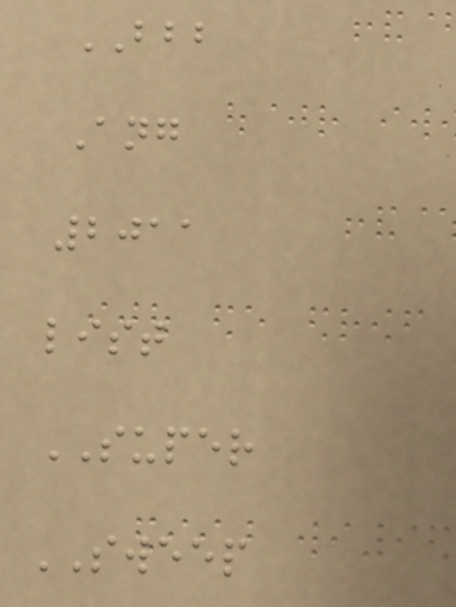BBB
Ang
2011
list
SUPER
SWEEP
